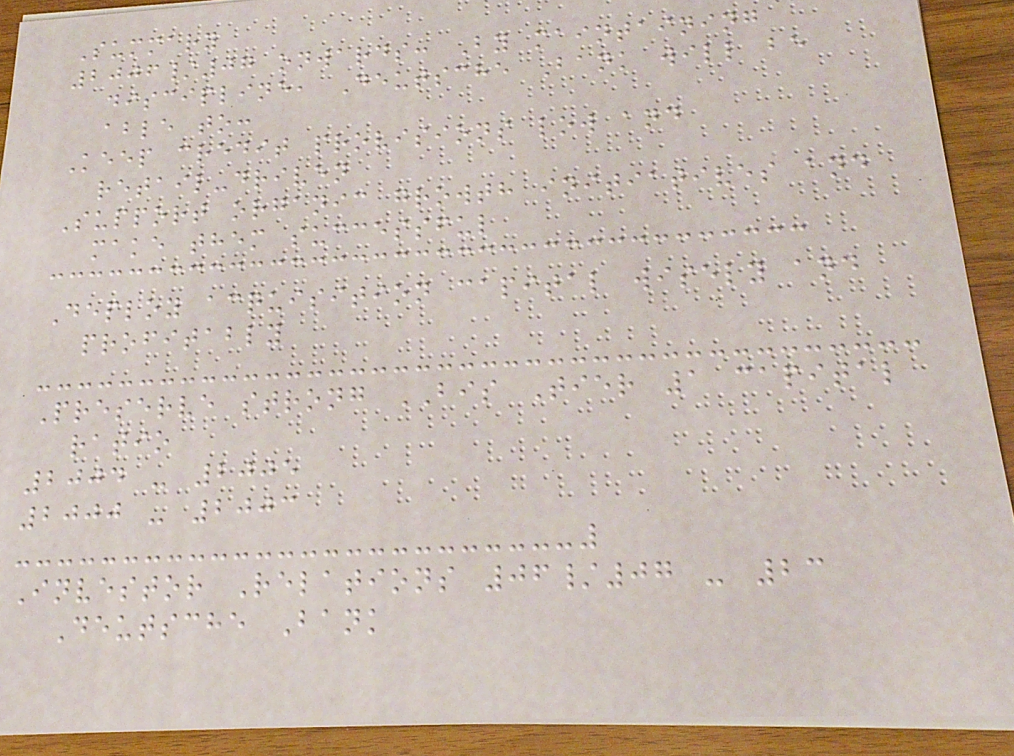Summary
2006/07 onwards: By maintaining
discipline, Deutsche Bank will be
able to:
Keep credit provisions low and
retail-driven
Support organic growth initiatives and
make them successful
Deploy acquisition capital wisely and
profitably
Preserve strong BIS Tier 1 capital
ratio
2004 - 2005
2000 - 2003
Investor Relations 06/07 - 23
Deutsche Bank
